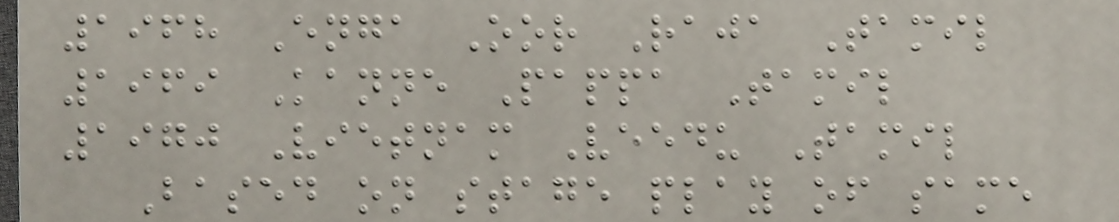1968 Enga Oor Raja Tamil
1969 Kanne Pappa Tamil
1970 Vietnam Veedu Tamil
Based on stage play of same
